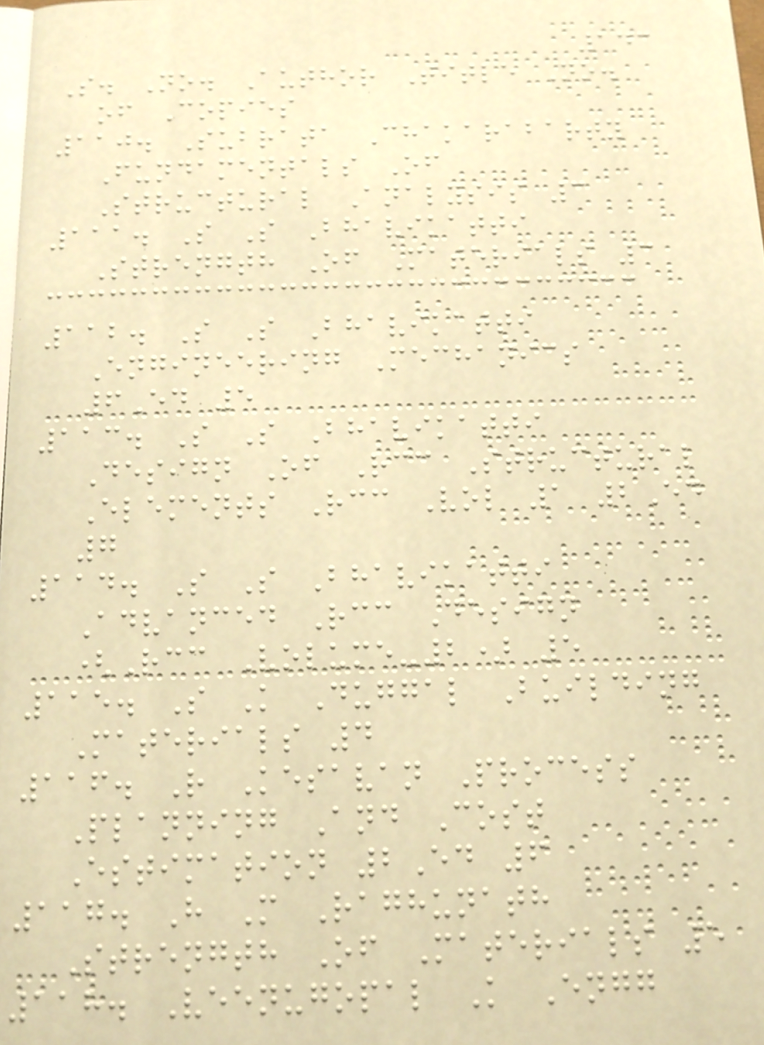143
S. No. Author Title No.
of Copies
110. Subrata Chakarabarty
Fundamentals Of
Structural Analysis 3
111. S S Bhavikatti
Strength Of Materials 3
112. S S Bhavikatti
Engineering Mechanics
6Ed 5
113. S S Bhavikatti
Design Of Rcc Structural
Elements Rcc Vol 1 2Ed
7
114. S S Bhavikatti
Advanced Rcc Design
(Rcc Volume-2) 5
115. S K Duggal Building
Materials 4
116. R Kesavan Process
Planning And Cost
Estimation 2Ed 6
117. H M Raghunath
Strength Of Materials 5
118. Veenugopal K Engg
